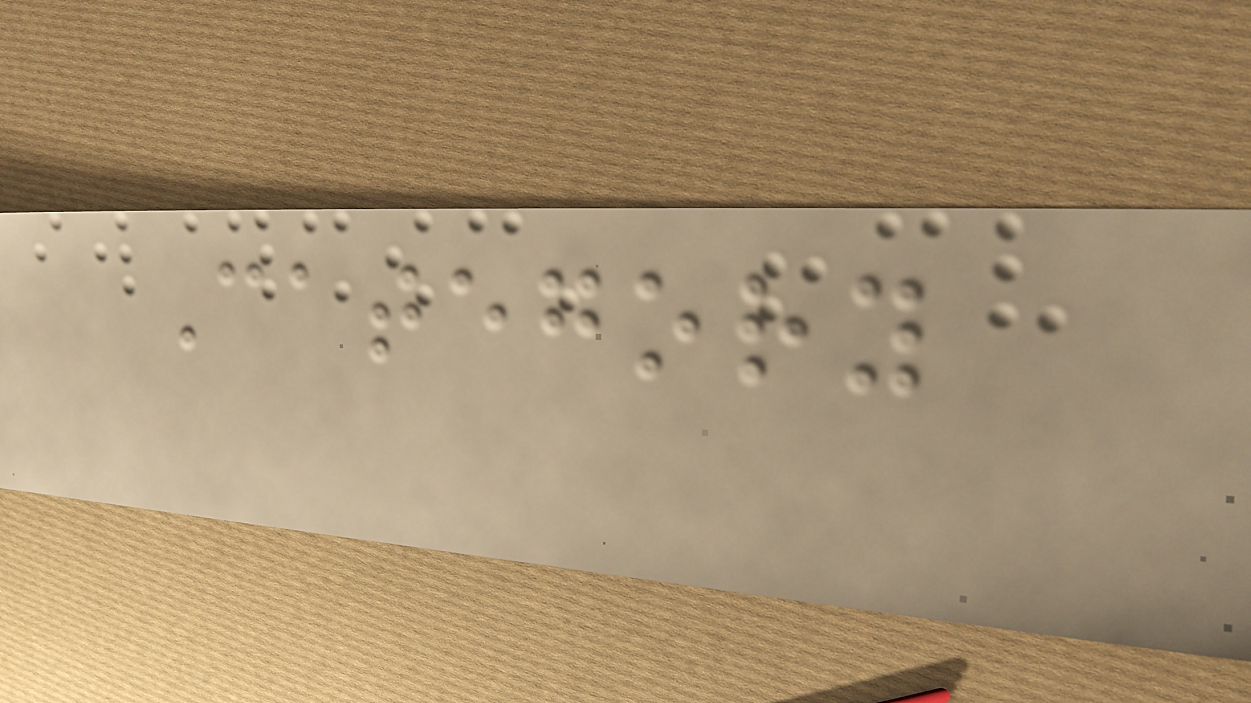Category
